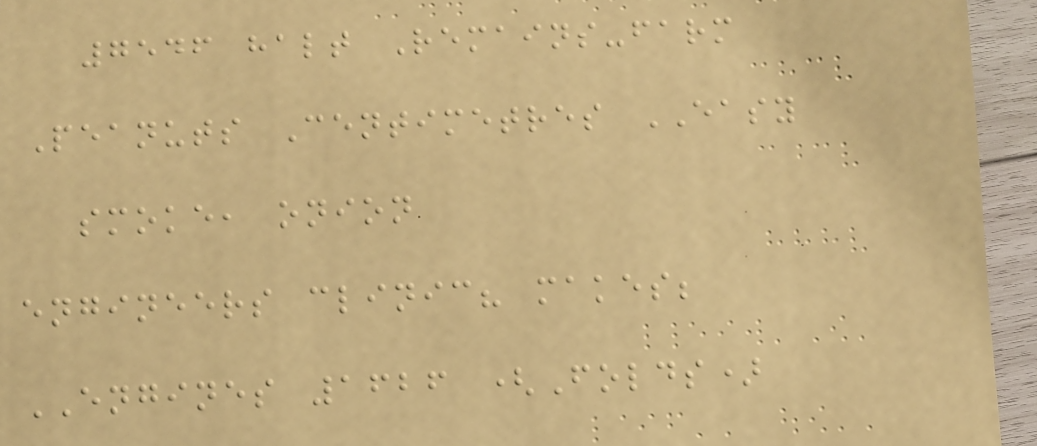7546 halt Remains-farm
Peanuts Centimetres EASY
smoke, onion
engineers clinic? makes;
ENGINES 1626 (Folds)
